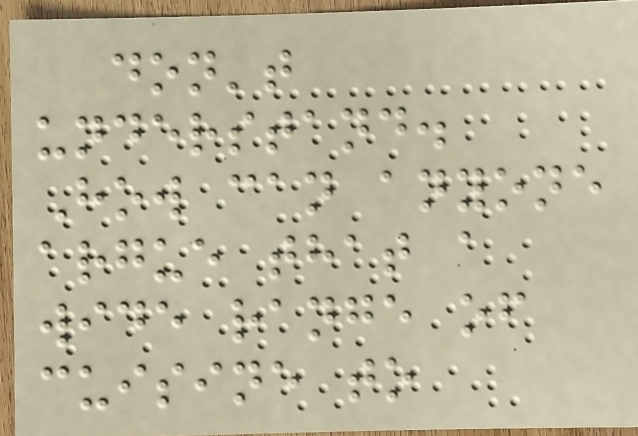don't
understand.
How can anyone
argue that a
wide range of
cuisine to
